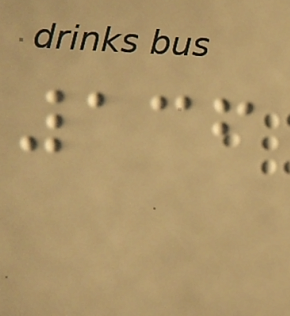136
